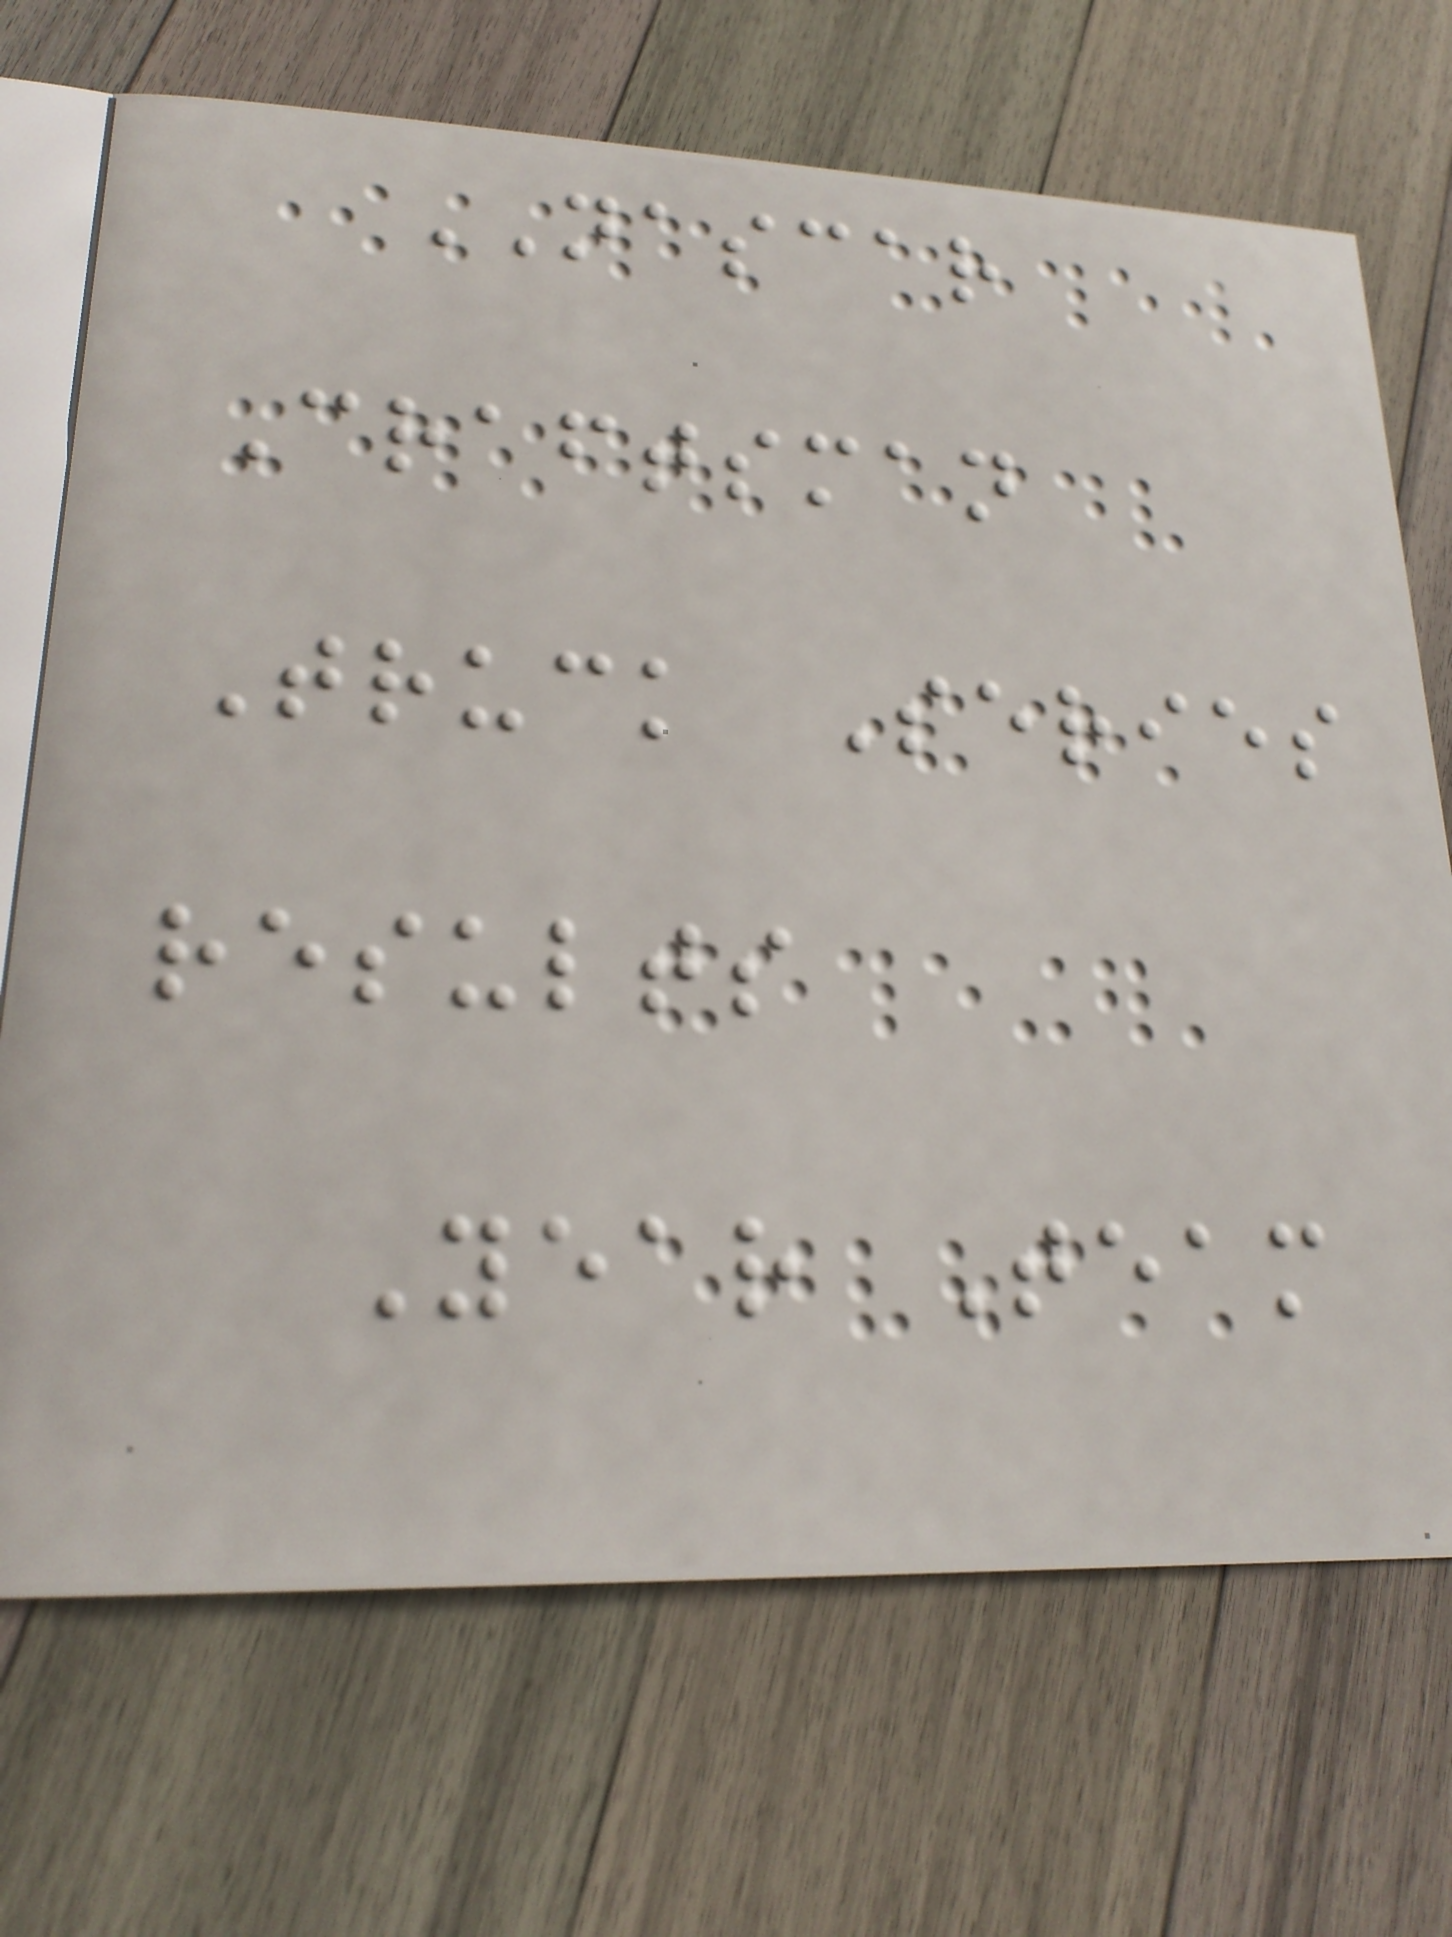NASCAR
Craftsman
Truck Series
results
Year Team
